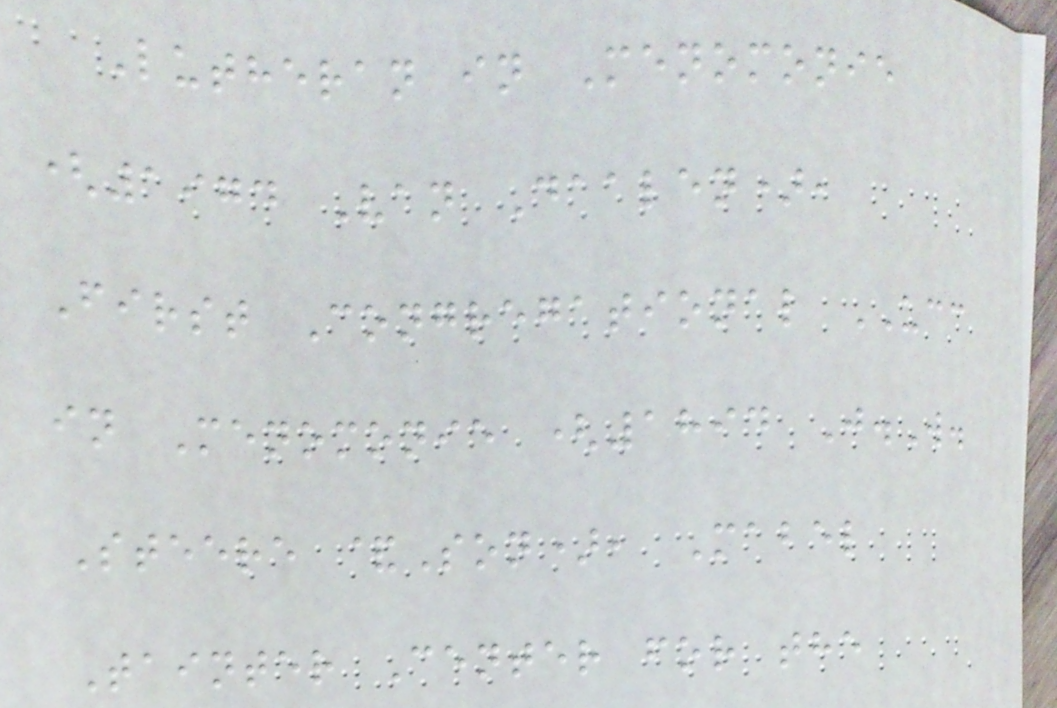Lutheran in Menomonie
(1974 Van Daalen),
First Congregational UCC
in Menomonie (1894 J.W.
Steere &Son), Mabel
Tainter Center for the
